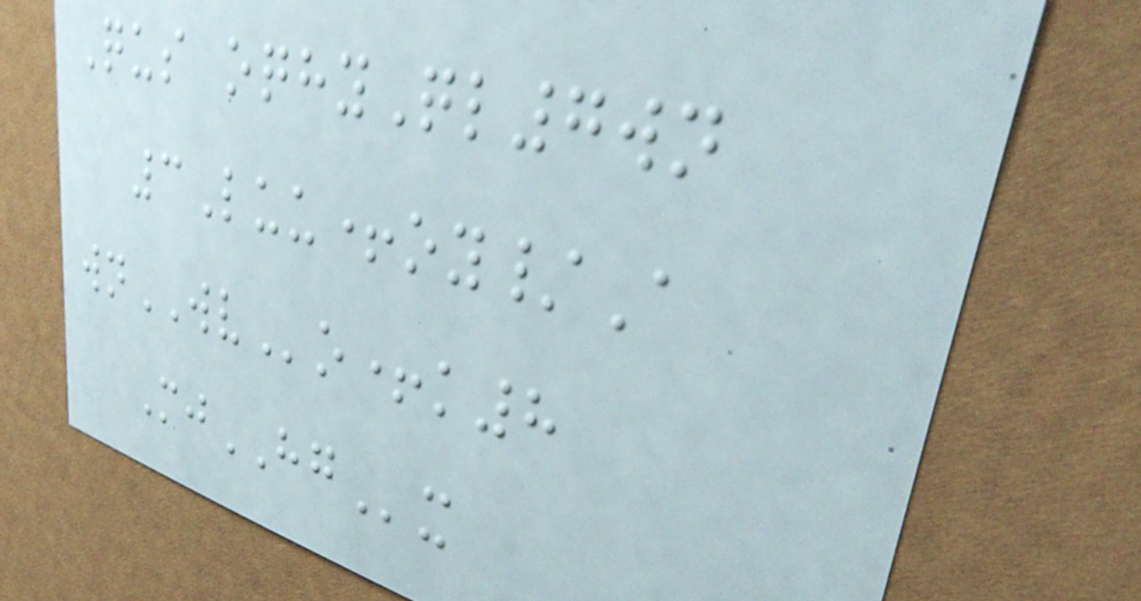Qus oqhyQl7wn
3Luu+oy/A
wnWVo+k8
MjHGx
